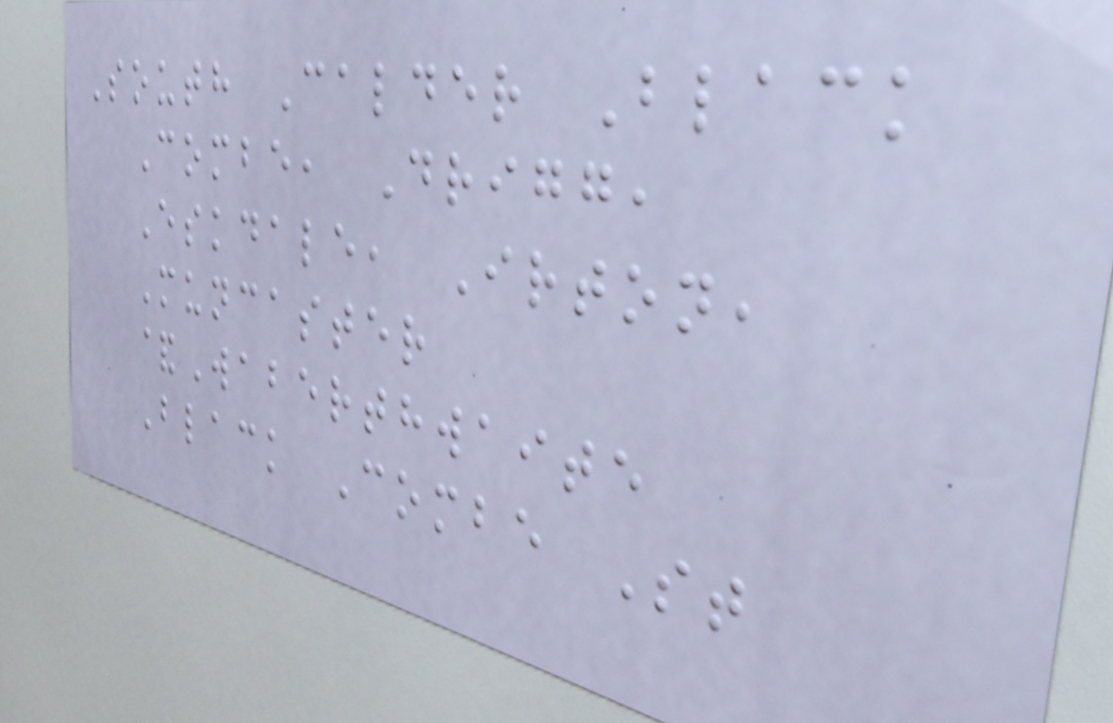South Calder Black
Combe, Drigg,
Eskdale, Irton,
Muncaster
&Waberthwaite
Black Combe St
